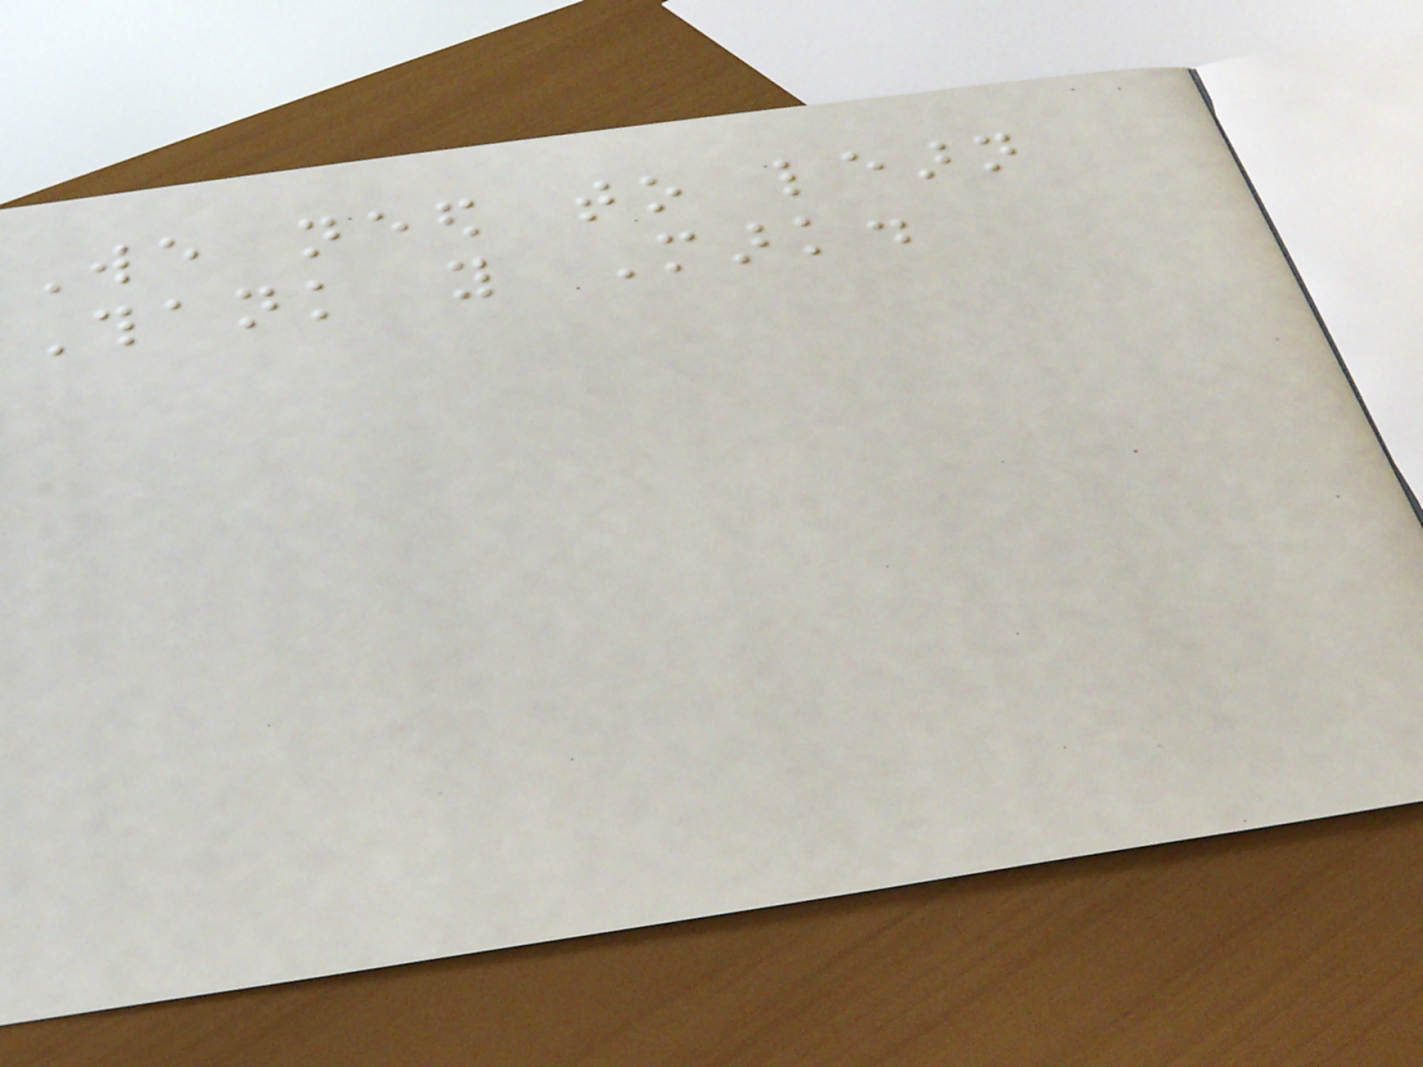We need to learn
Thank you Mark.
